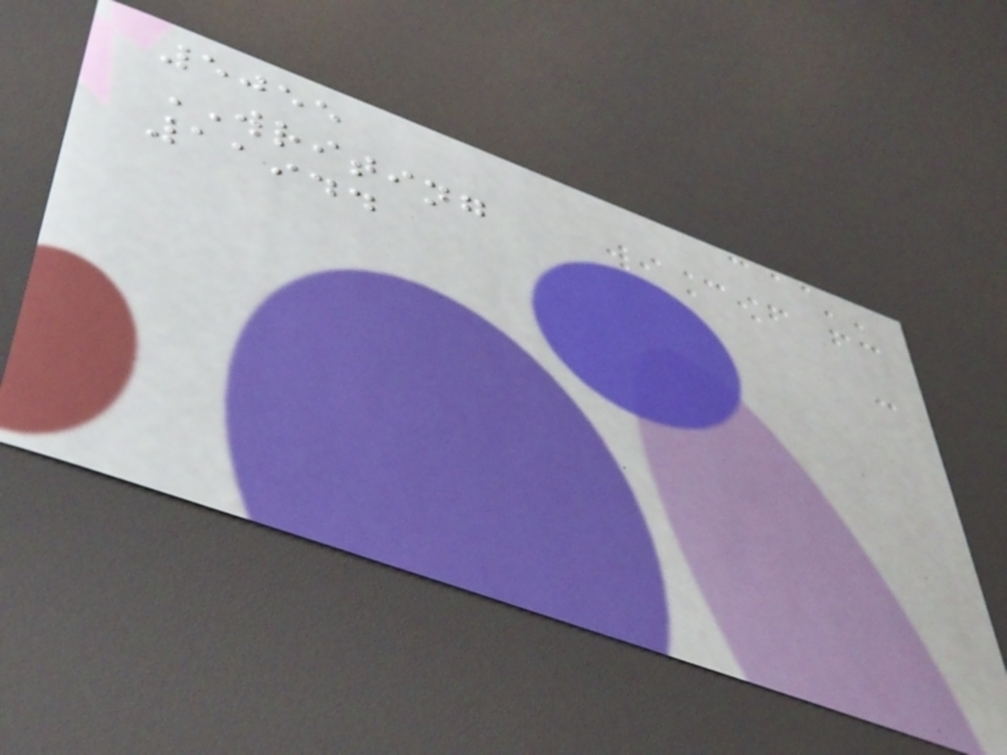5055
WRITING
11944
